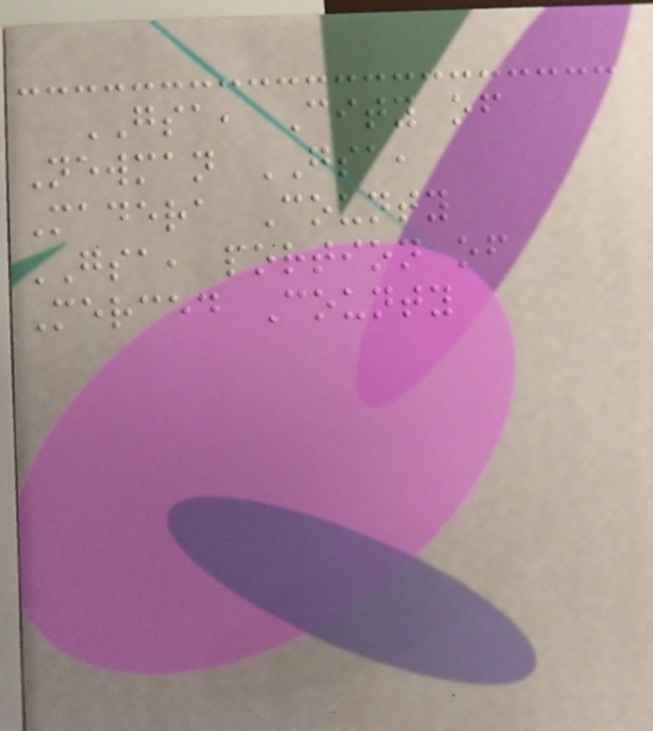GSA, City of
Newman GSA,
Madera County
GSA, portion of
Merced County
